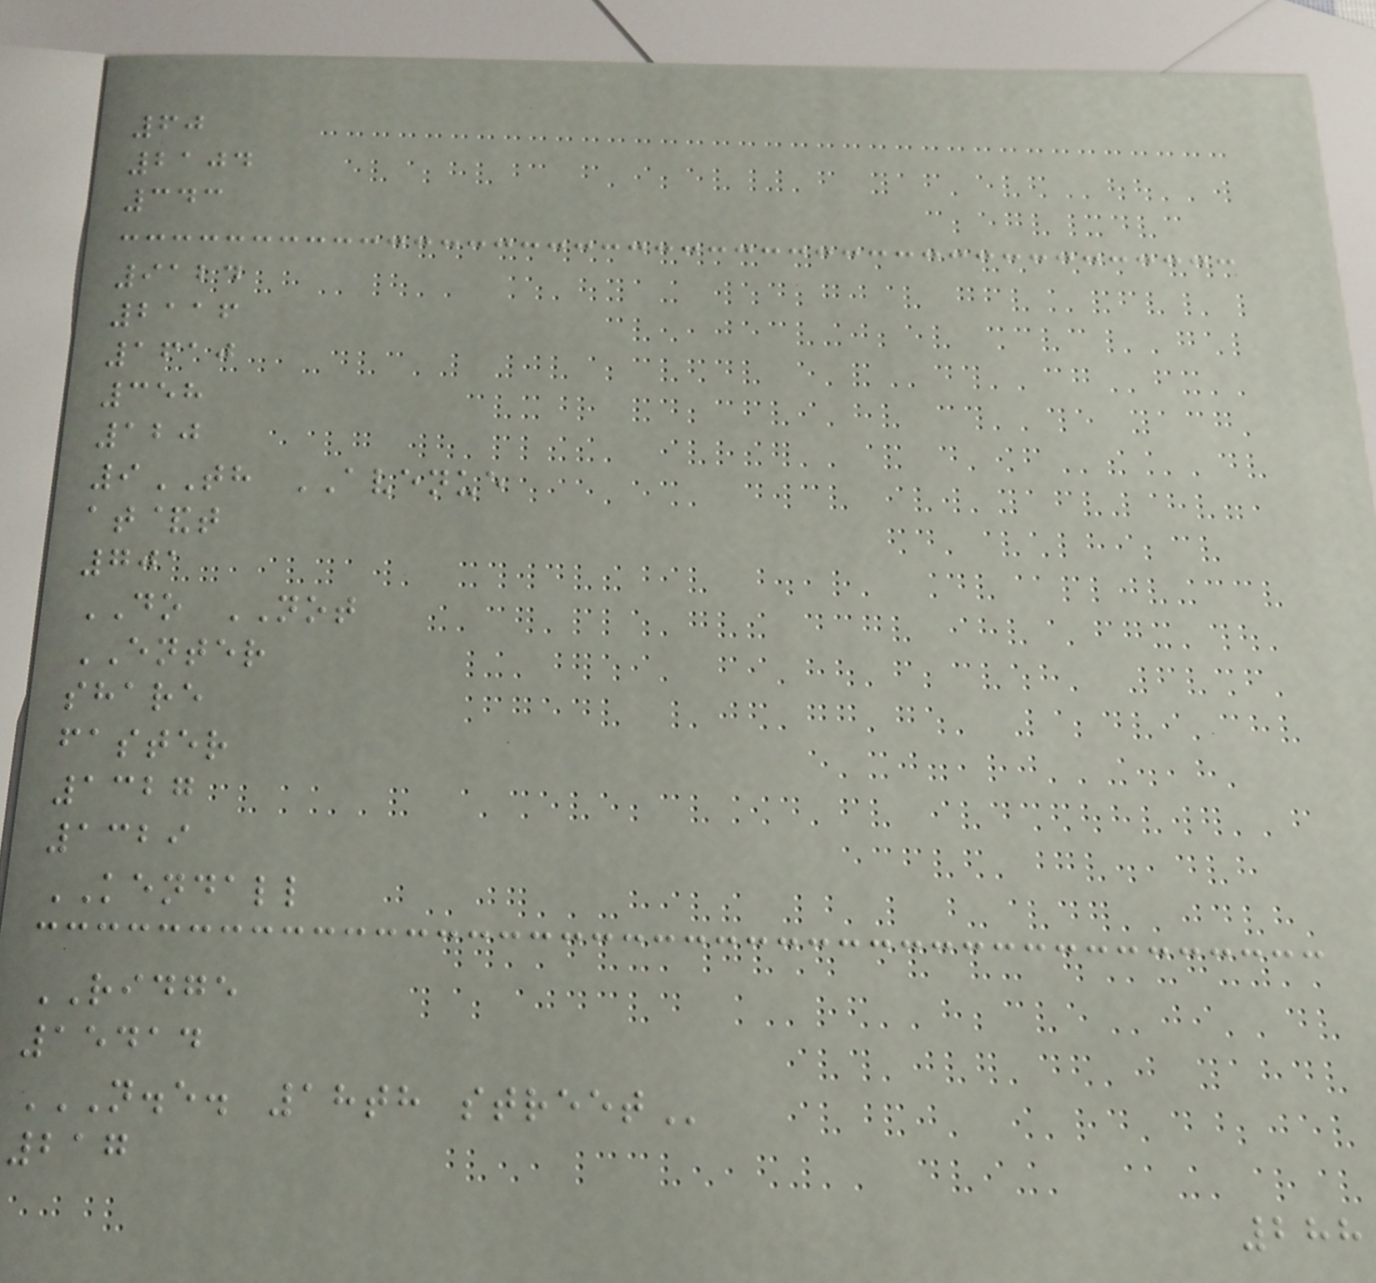60
2104
343
9124
2116
1610
358
120
9TH AVENUE
at&t
701
DO NOT
ENTER
share
faster
1327
1329
KENDALL
RIDGE
15414
N.E. 18TH STREET
217
288
